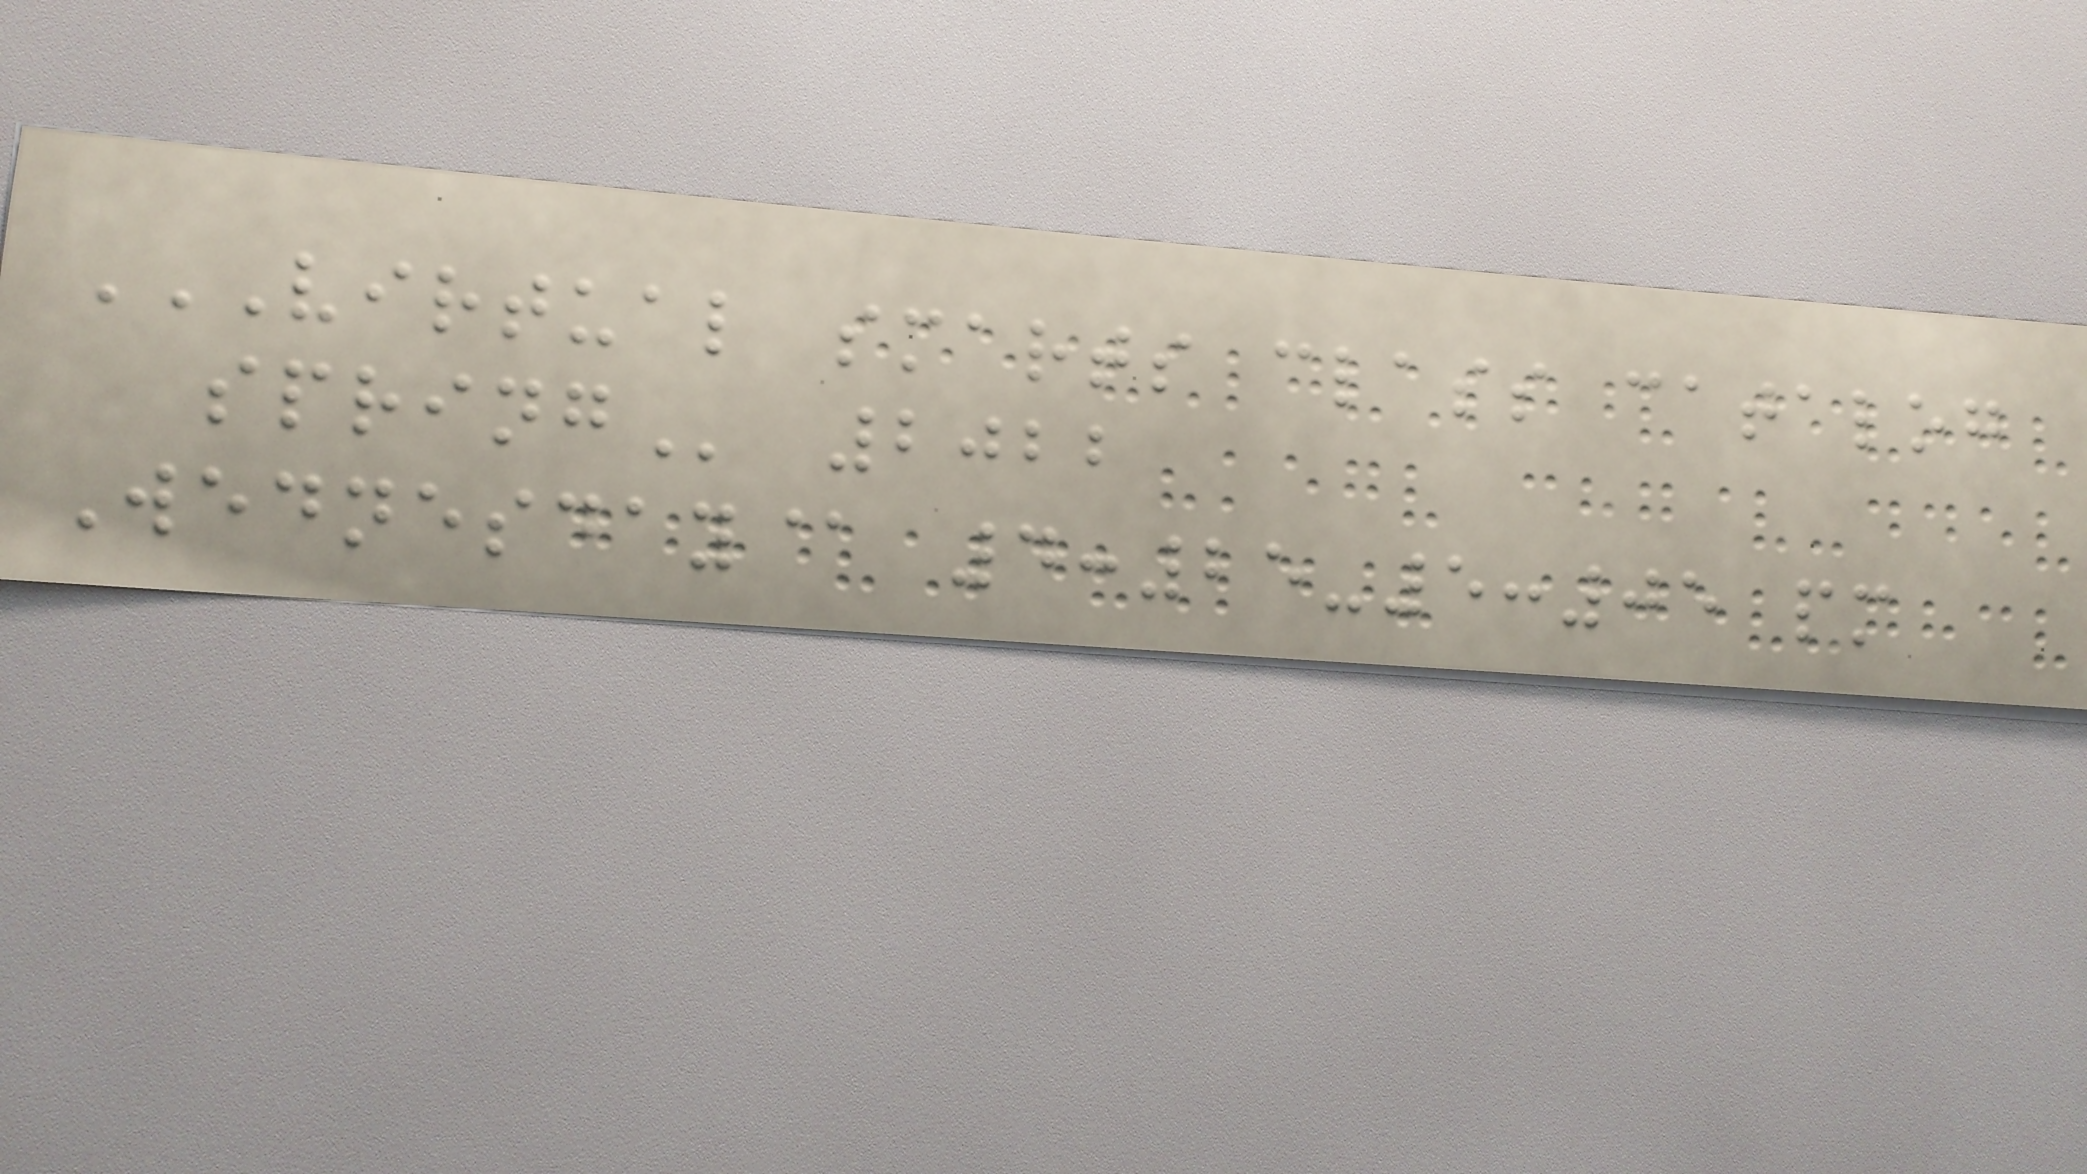VIRTUAL SMARTS CLASS CATALOG
SPRING 2022
Wednesday@ 4:25-5:05 pm
